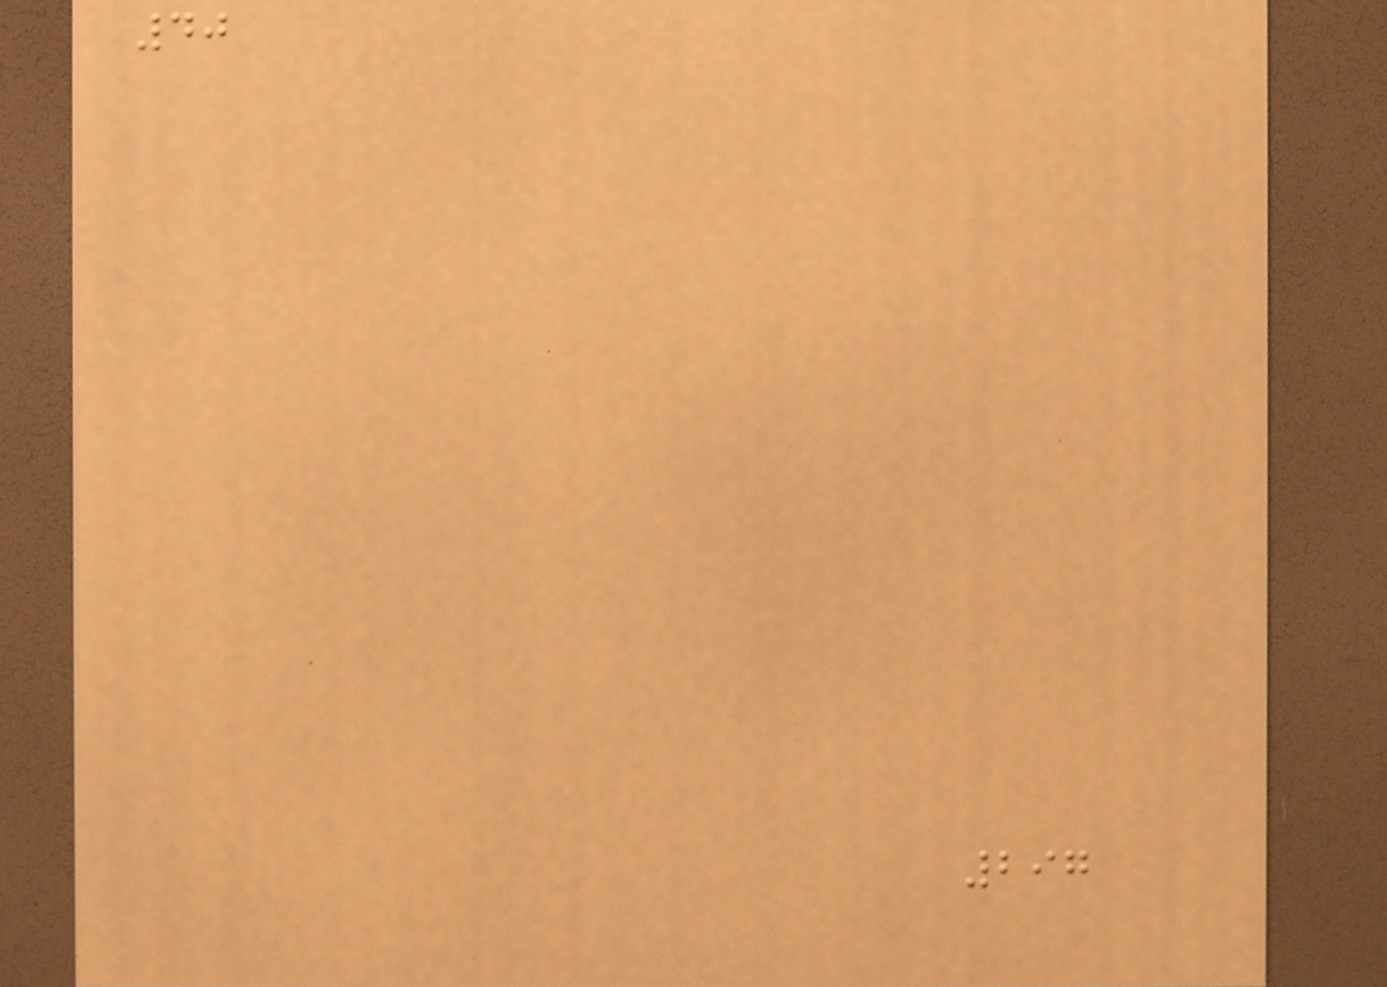40
297
